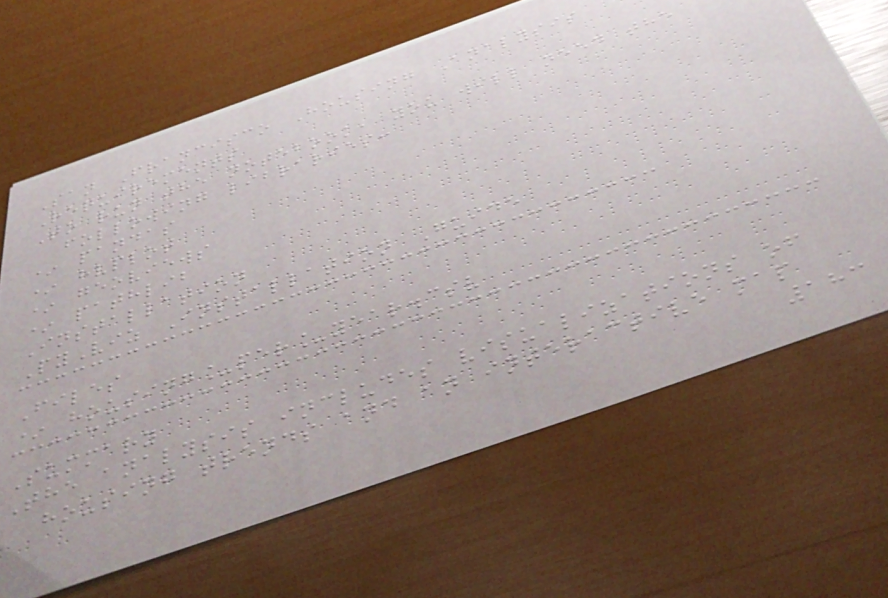San Francisco Housing Analysis
Requirements
To run the notebook, you will need the
following libraries:
* pandas
* hvplot
* geoviews
* pathlib
Installation
PyViz Installation Guide
Files
* housing_per_year.csv
Summary
The analysis includes visualizations of
housing trends and an interactive map
183
